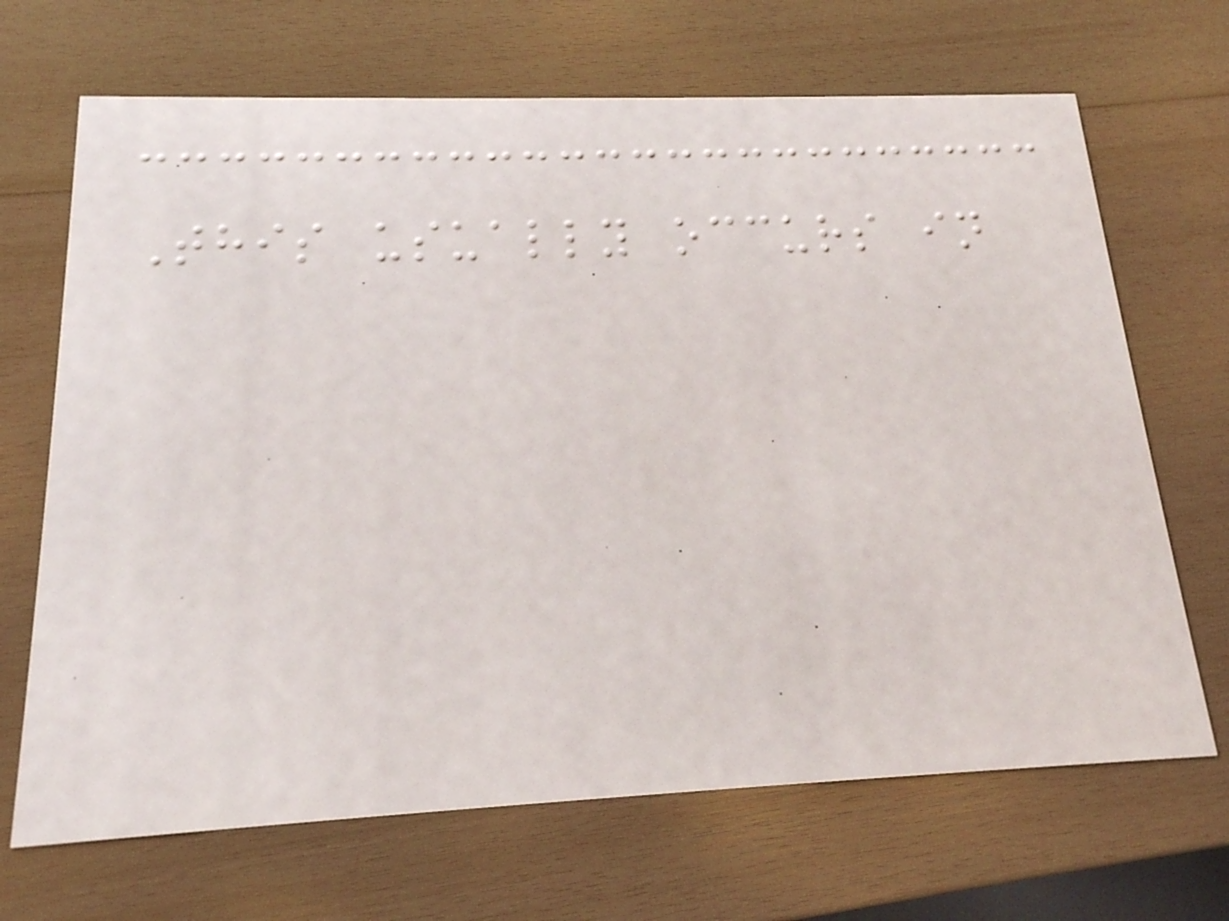This usually occurs in
